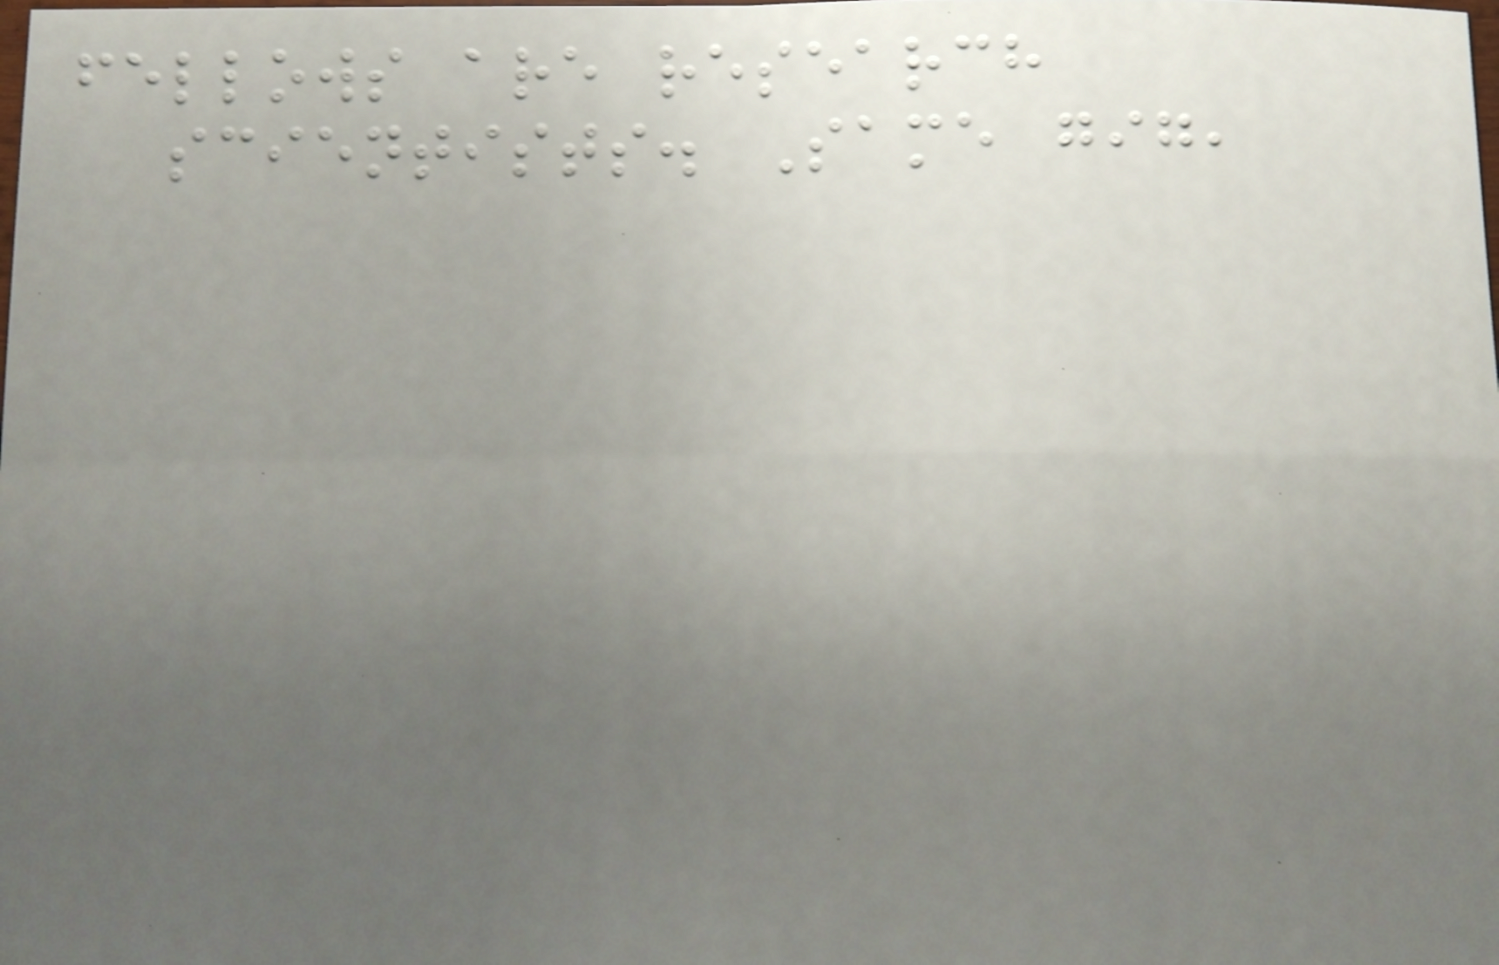fellows are research
scientists. Same gig,
